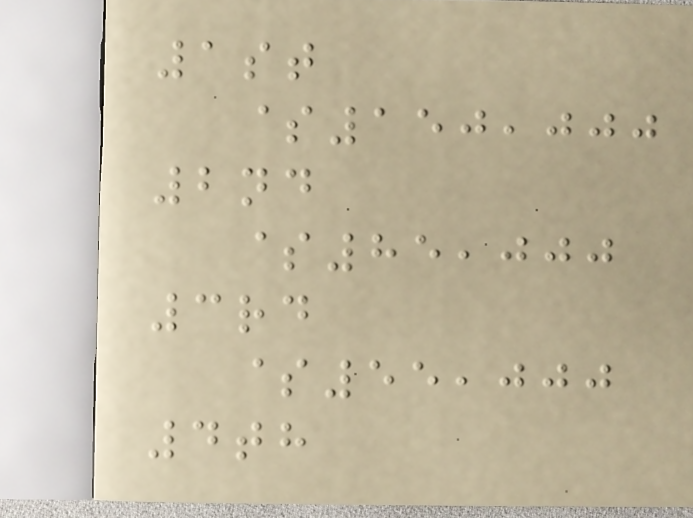1st
$150,000
2nd
$85,000
3rd
$55,000
4th
